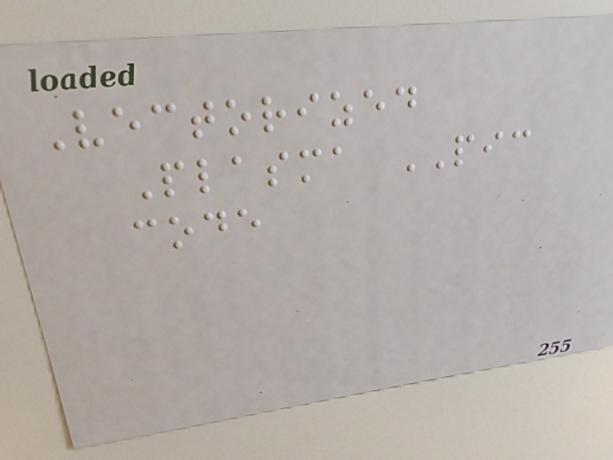Vectorized
Plasma PIC
code
